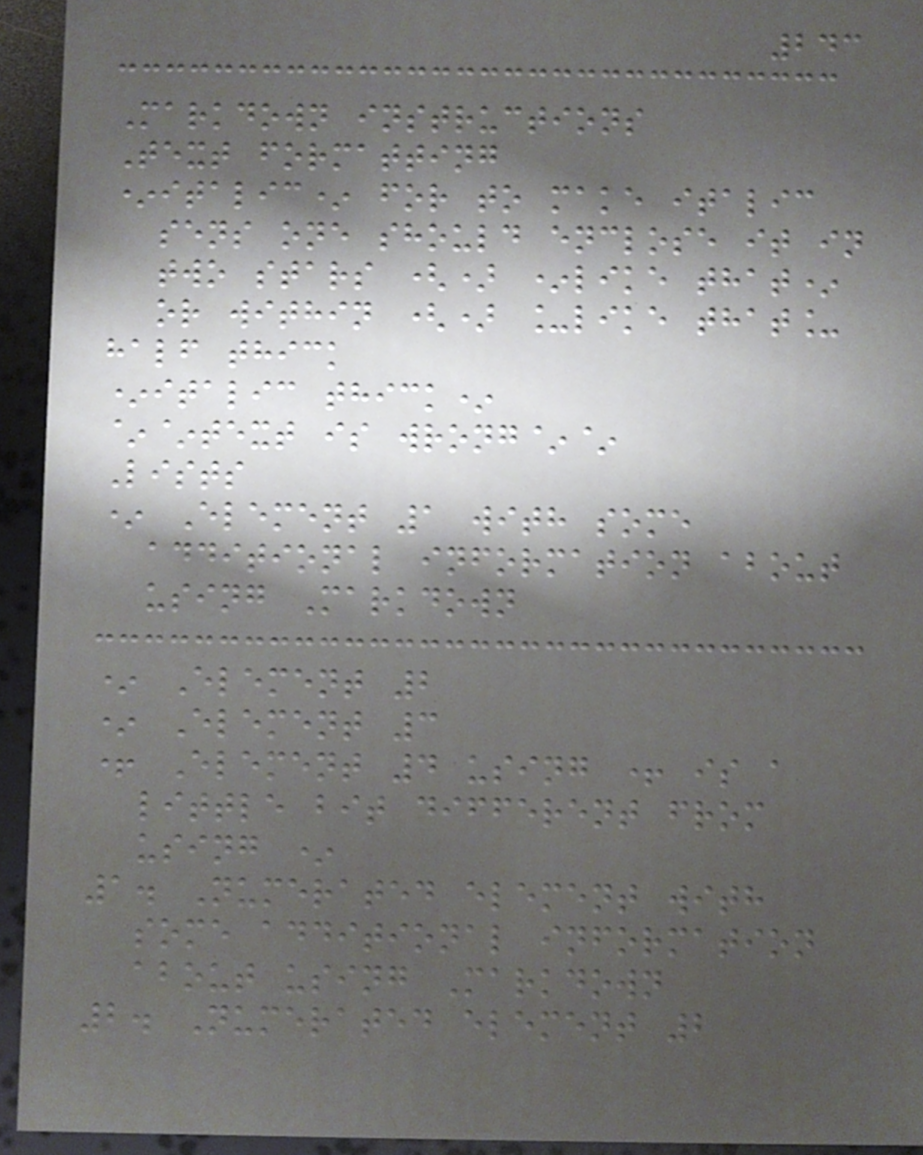243
Markdown instructions
Text formatting
*italic* for to make italic
sens one should enclose it in
two stars () *like that*
or within () _like that_
half thick
*italic thick*
~~text is wrong~~
Lists
* Element 1 with some
additional information about
using Markdown
* Element 2
* Element 3
+ Element 4 using + is a
little bit different from
using *
1. Numerated element with
some additional information
about using Markdown
2. Numerated element 2
